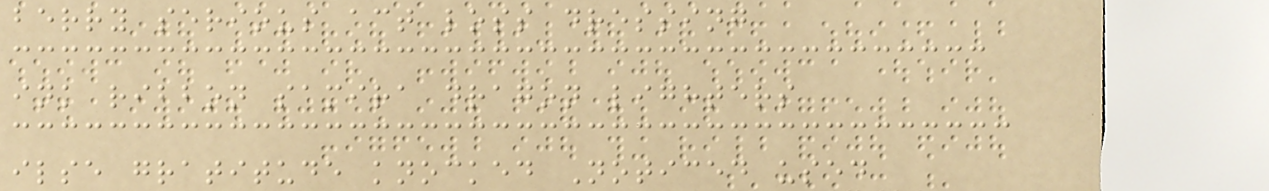berry serious act loss dressing
ink ribbon samira dragon lighters
ilse gratitude knocked Noticed used
